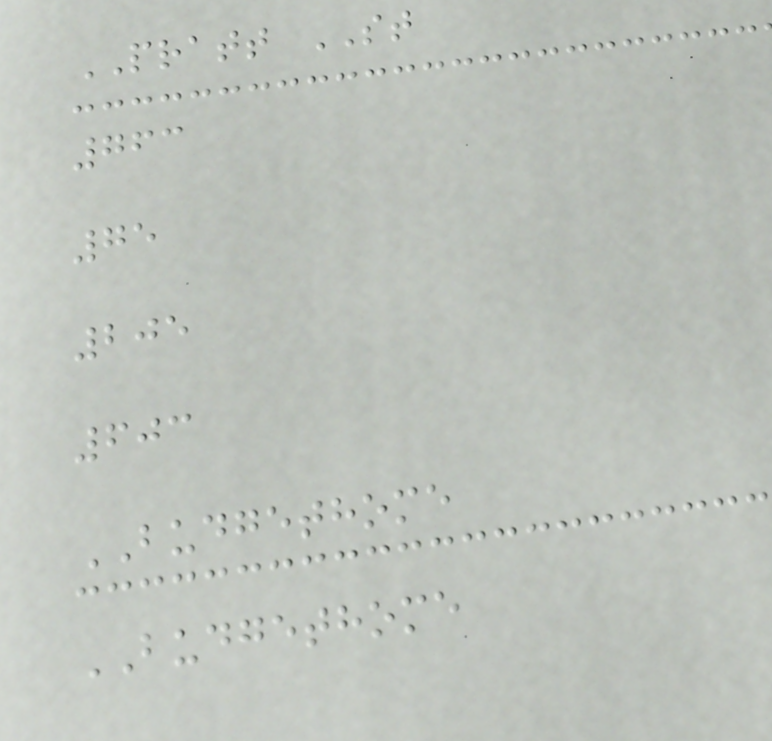PRATT ST
763
75
205
603
BUDGETHOME
BUDGETHOME
